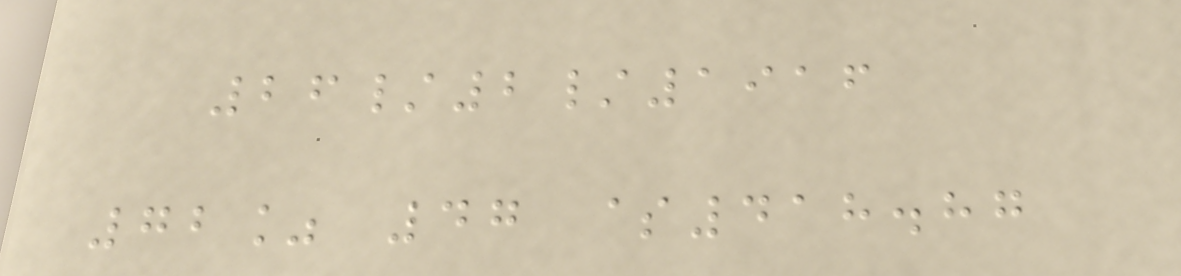26/2/1916
72% 47 $418.87
